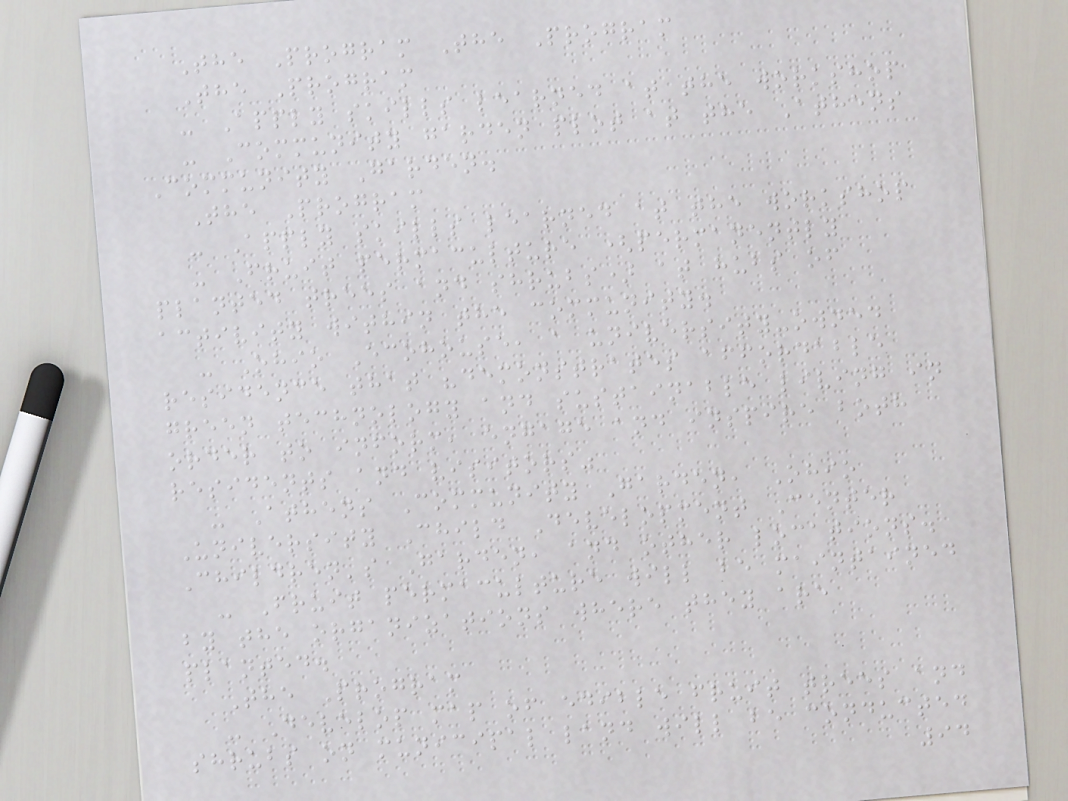The Program The Program
The Program
- Apply skills learned at the workshop
- Community garden plot at the Athens
Community Garden.
The Program
- Apply skills learned at the workshop
- Fruit permaculture (permanently
planted trees and shrubs) at hubs of
activity within the community.
- Ohio Ecohouse, a university-owned
residence that "demonstrates affordable
green technology and sustainable living in
order to inform, engage and inspire both
residents and visitors"
- Athens Community Garden, Ohio
University Child Development Center
Children's Garden, and other locations.
- Fruit permaculture will be maintained
by the organizations where they are
planted.
The Program
- Develop map of edible fruit trees and
shrubs on municipal land will be conducted
94
